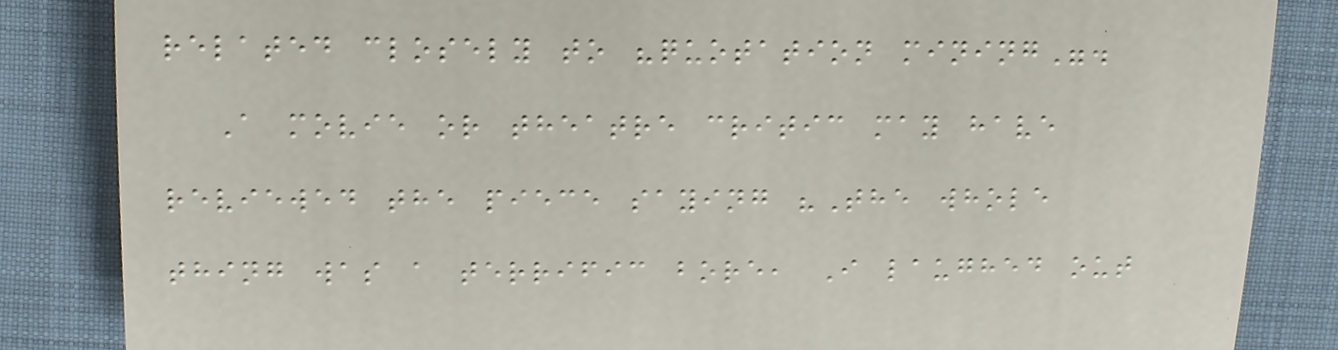related closely to "quotation mining".
A movie or theatre critic may have
reviewed the piece saying "The whole
thing was a terrific bore, I laughed out
